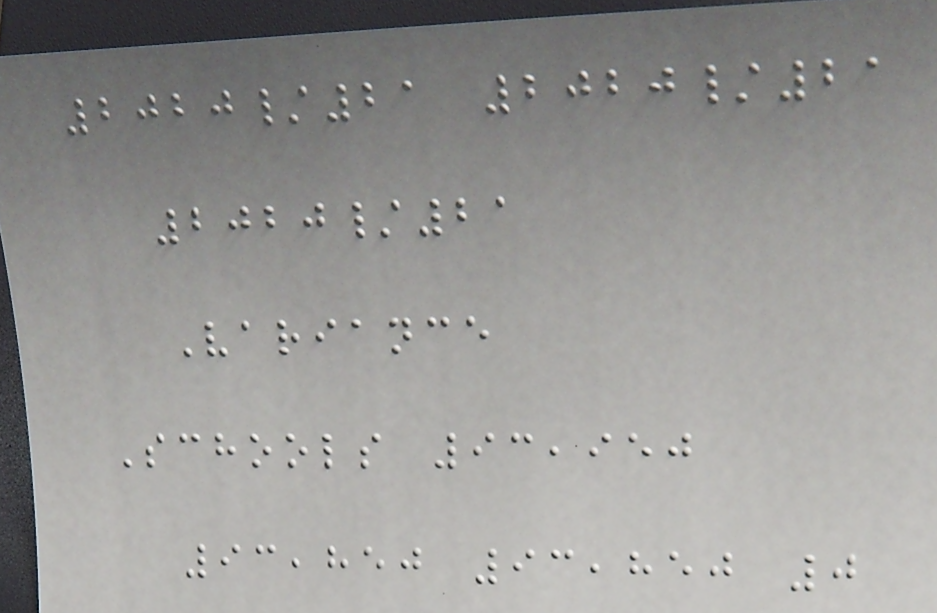2020/21 2020/21
2020/21
Variance
Schools 93,950
93,850 93,850 0
